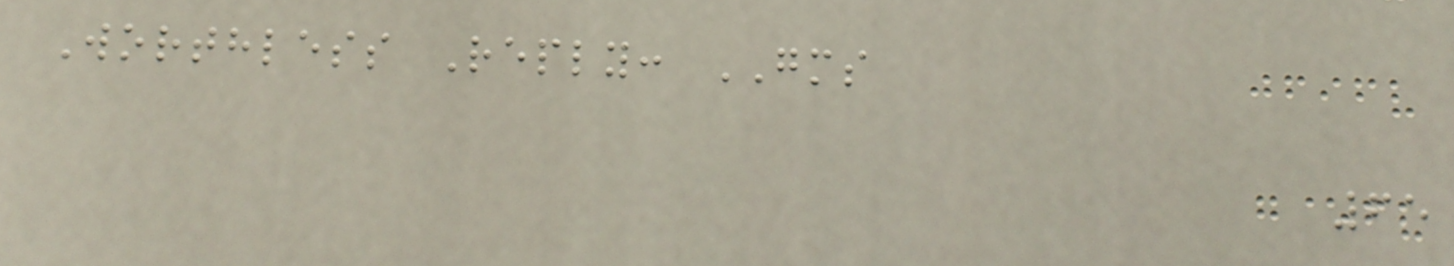Worthless Reply: GMS
65
